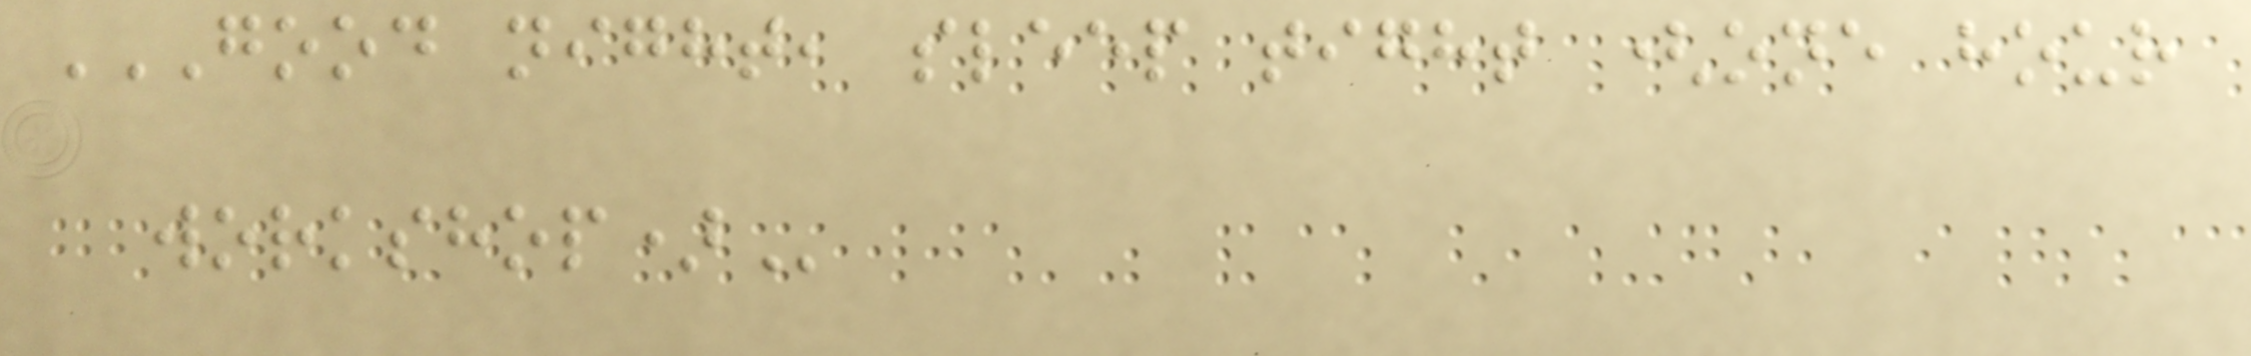GOOD NIGHT, SLEEP TIGHT (ONE HOUR
WORKSHOP)
